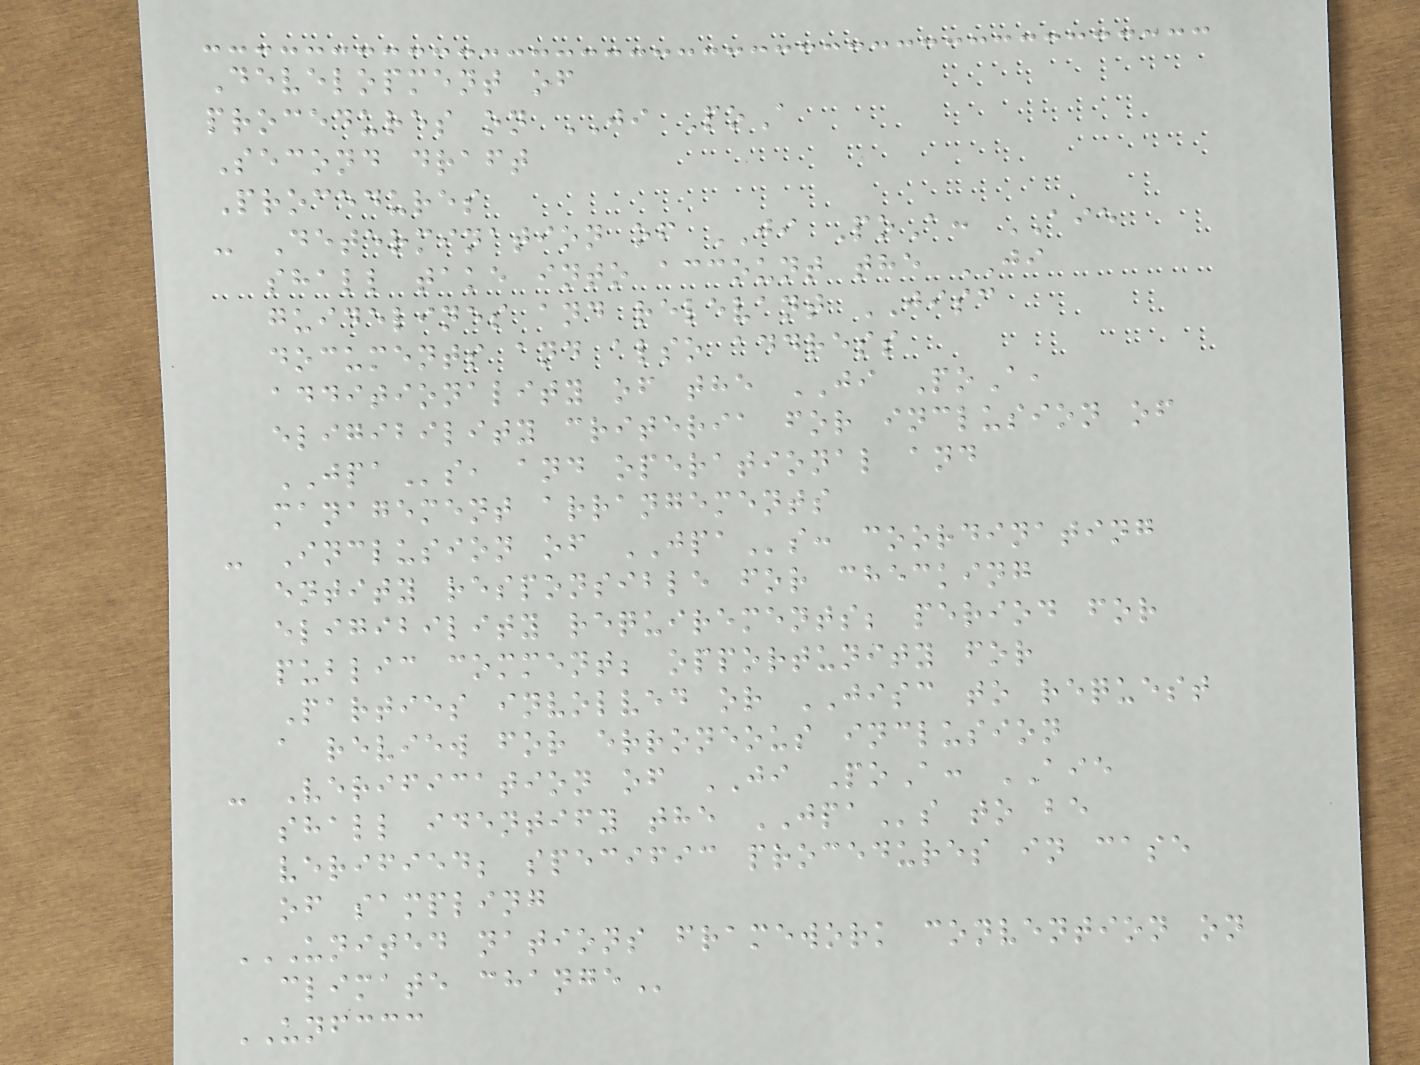Development of
procedures on JI PoA
Second draft
Procedures
- Determination of JI PoA: AIE
shall take into account the JI
guidelines and relevant JISC
documents and also address
additionality of the JI PoA,
eligibility criteria for inclusion of
JPAs, and operational and
management arrangements
- Inclusion of JPAs: coordinating
entity responsible for checking
eligibility requirements; period for
public comment; opportunity for
Parties involved or JISC to request
a review for erroneous inclusion
- Verification of JI PoA: AIE
shall identify the JPAs to be
verified; specific procedures in case
of sampling
UNITED NATIONS FRAMEWORK CONVENTION ON
CLIMATE CHANGE
UNFCCC
